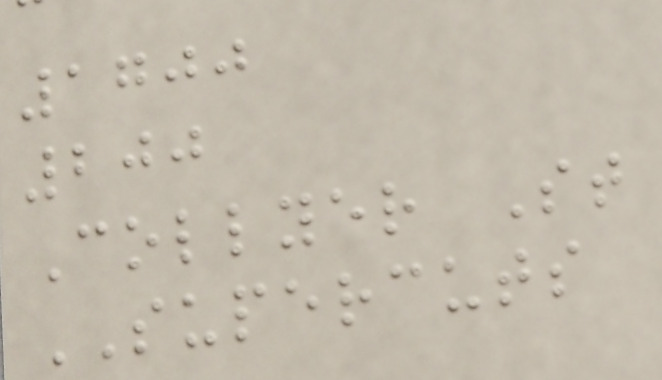1700
200
Collyer St
SUPERCUTS
